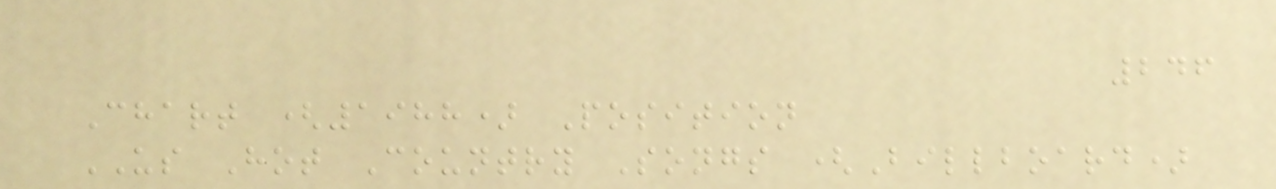246
Chart (1988) Position
US Hot Country Songs (Billboard)
